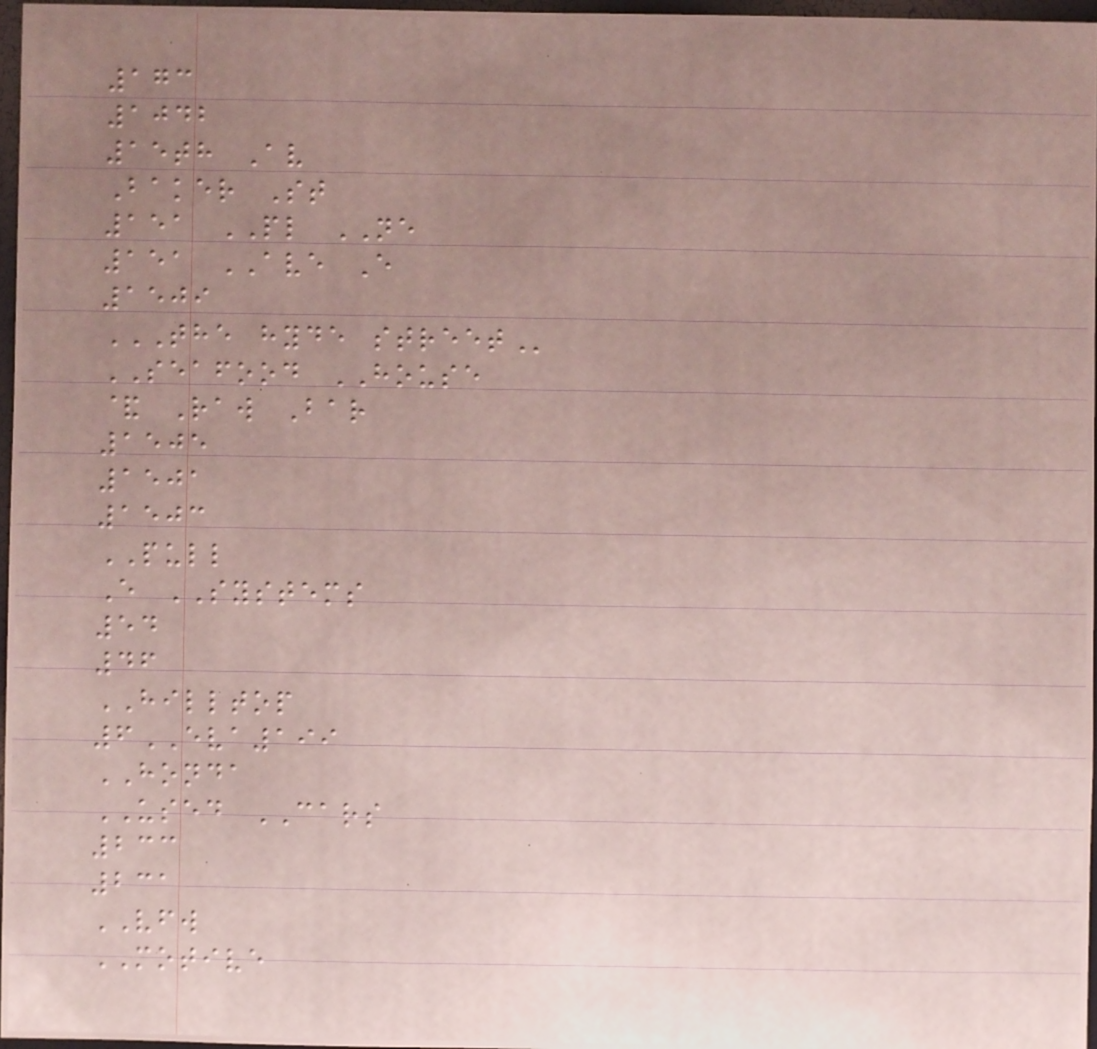173
1042
15th Av
Baker St
151 PL NE
151 AVE E
1509
THE HYDE STREET
SEAFOOD HOUSE
& Raw Bar
1505
1501
1503
PULL
E SYSTEMS
54
46
HILLTOP
6EVA199
HONDA
USED CARS
233
231
VFW
MOTIVE
